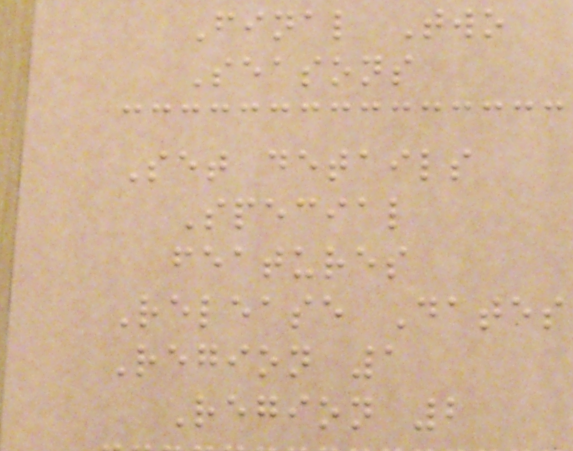Final Two
Seasons
Set details
Special
features
Release Dates
Region 1
Region 2
